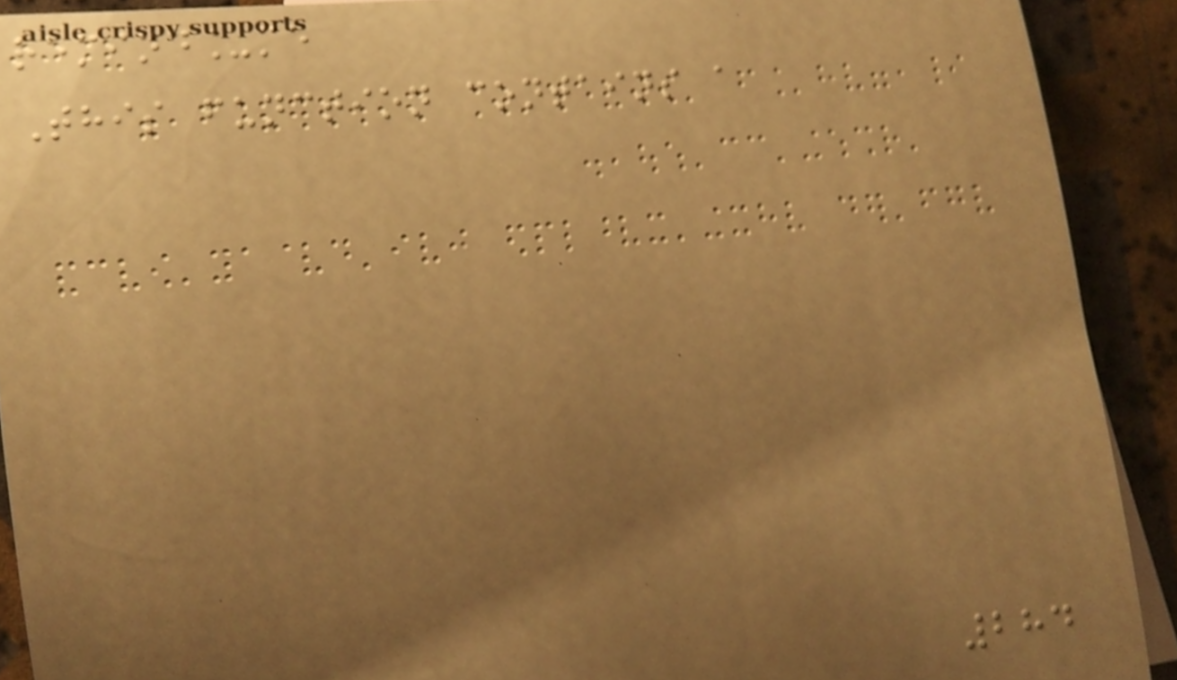remind_me
This function contains a
284
